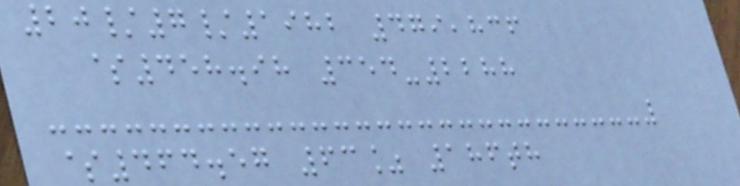20/7/1982 479,836
$458.98 354-2288
$464.57 63% 186th
